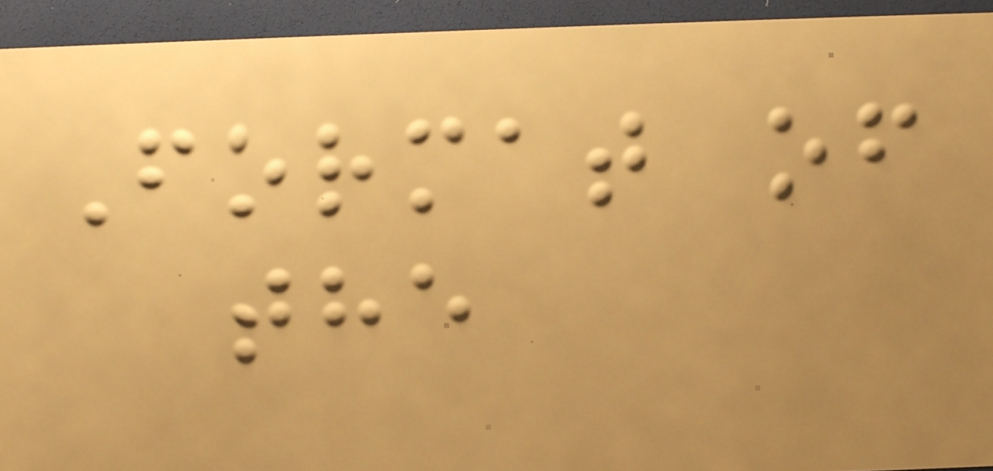Format of
the
